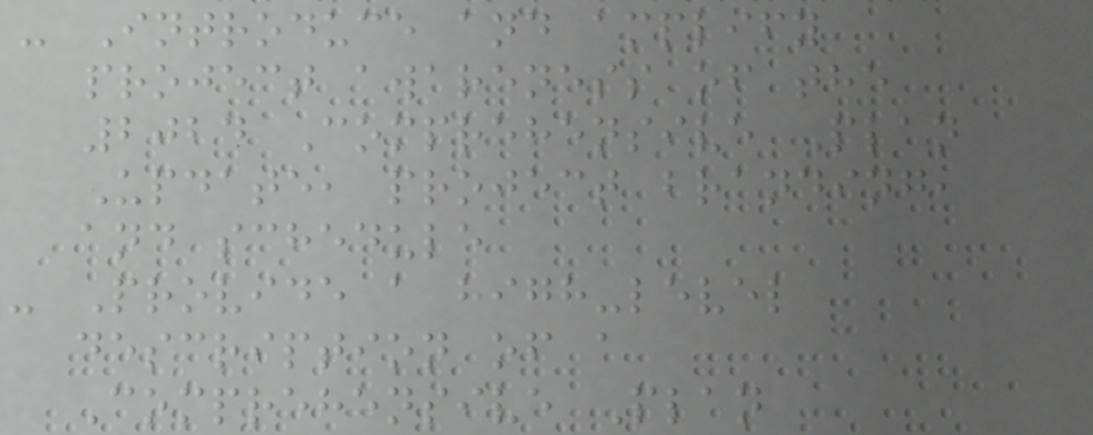- Introduce and amplify
project awareness of the
2024 Comprehensive Plan
Update, project branding,
and schedule
- Provide a high-level
description of a
Comprehensive Plan
